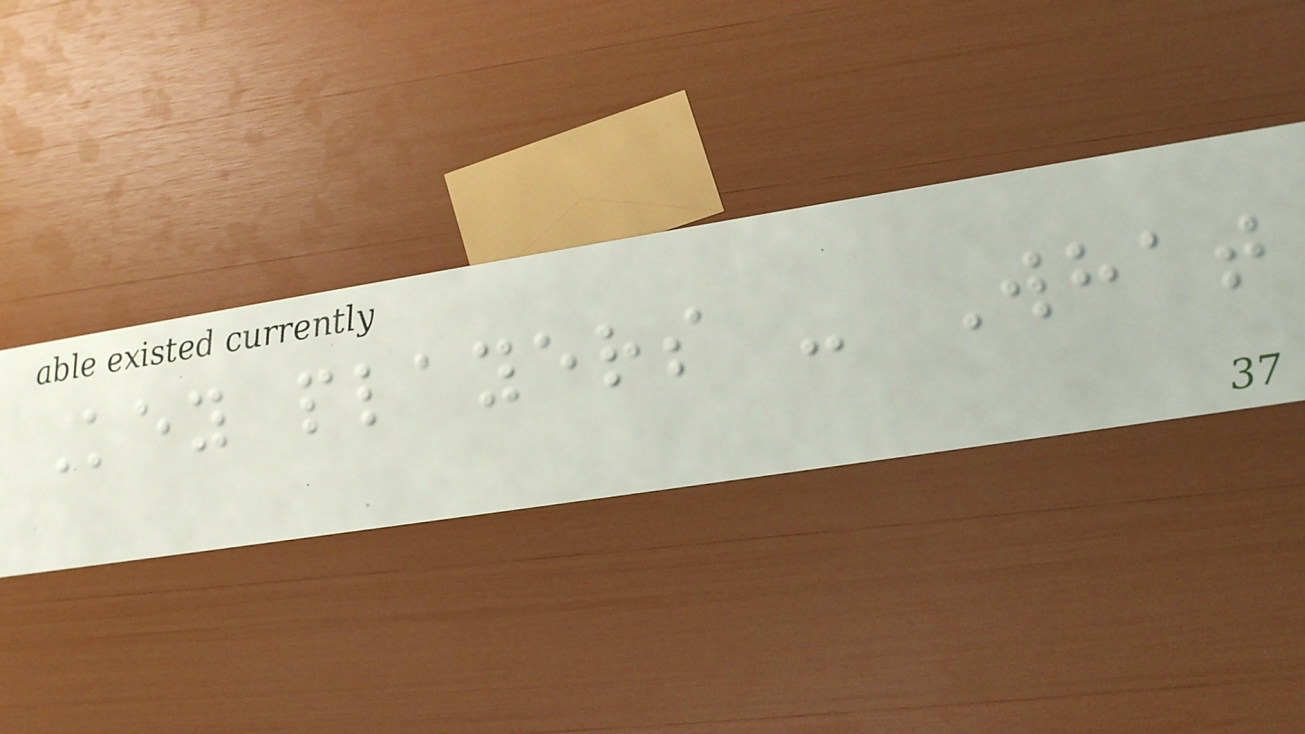Key players - What
